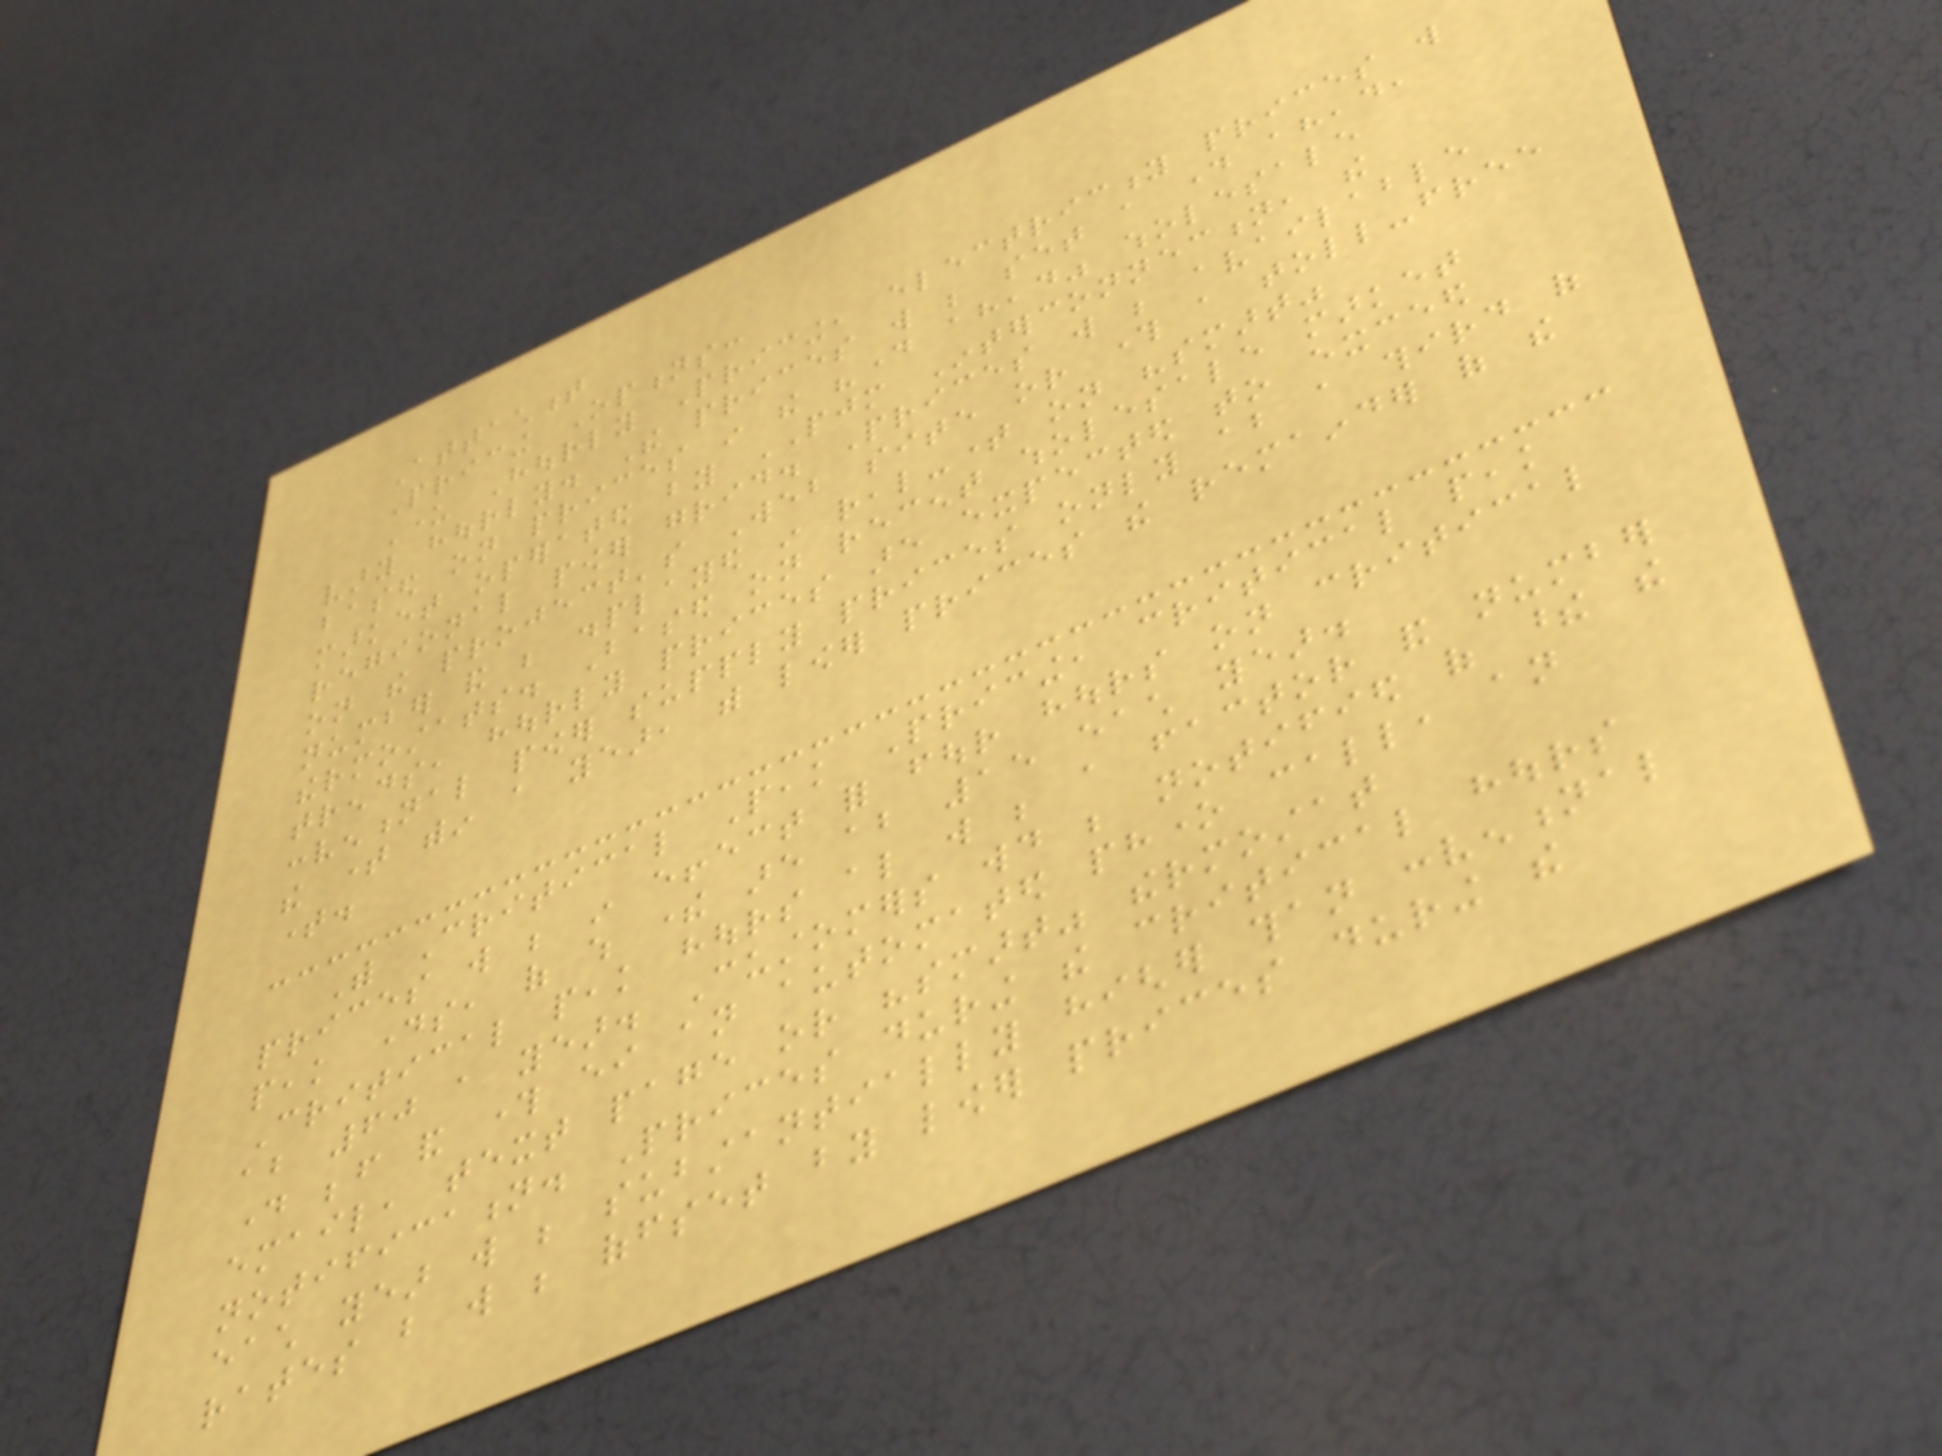Attachment
Pricing Options:
Under Hourly Pricing, electricity prices will
vary hourly. The prices will be set a day ahead,
based on prices in the "day ahead" wholesale
market operated by PJM Interconnection, the
regional power grid. Prices will be available
on the project's Web site or through a toll-free
number and be displayed in real-time on "smart"
thermostats. Based on recent wholesale market
trends, hourly prices are expected to exceed
conventional power supply prices only about a third of
the time within a year, with lower prices the remainder of the
time.
With Critical Peak Pricing, critical peak
prices will be in effect for four hours on critical
peak days, of which there are about 15 each year.
Critical peak hours also will be a factor and number
about 60 a year. Customers would be notified of these the
day before and through either an automated phone call, an
email, text page or "smart" thermostat
notification. Prices during the critical hours
each year will be substantially higher than conventional
rates but will be offset by lower prices during the
